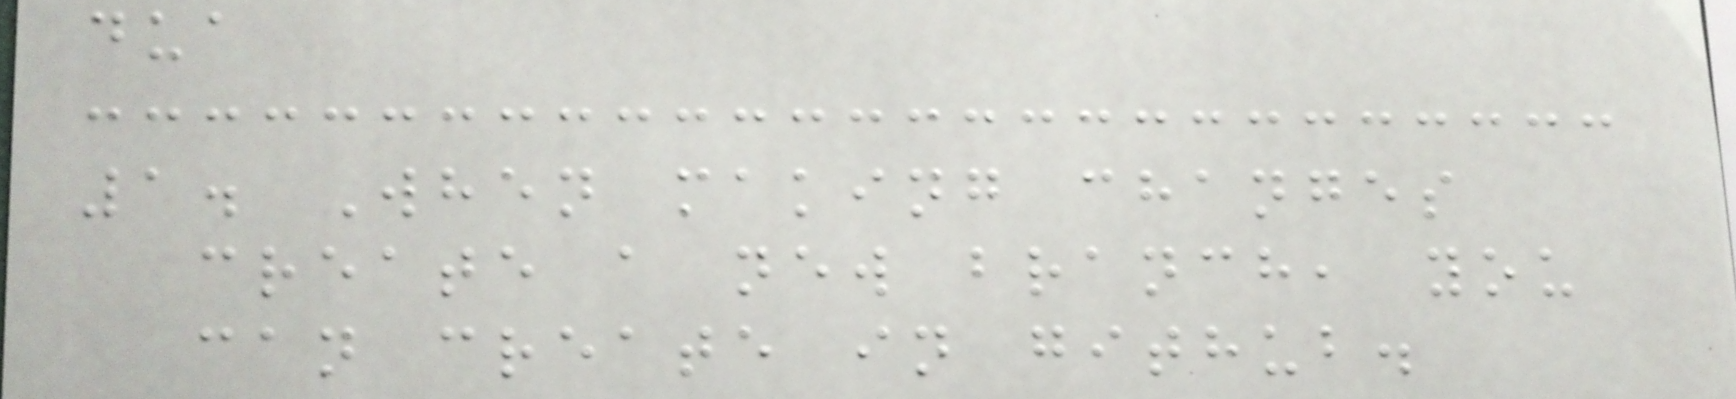dua
1. When making changes
create a new branch, you
can create in github.
